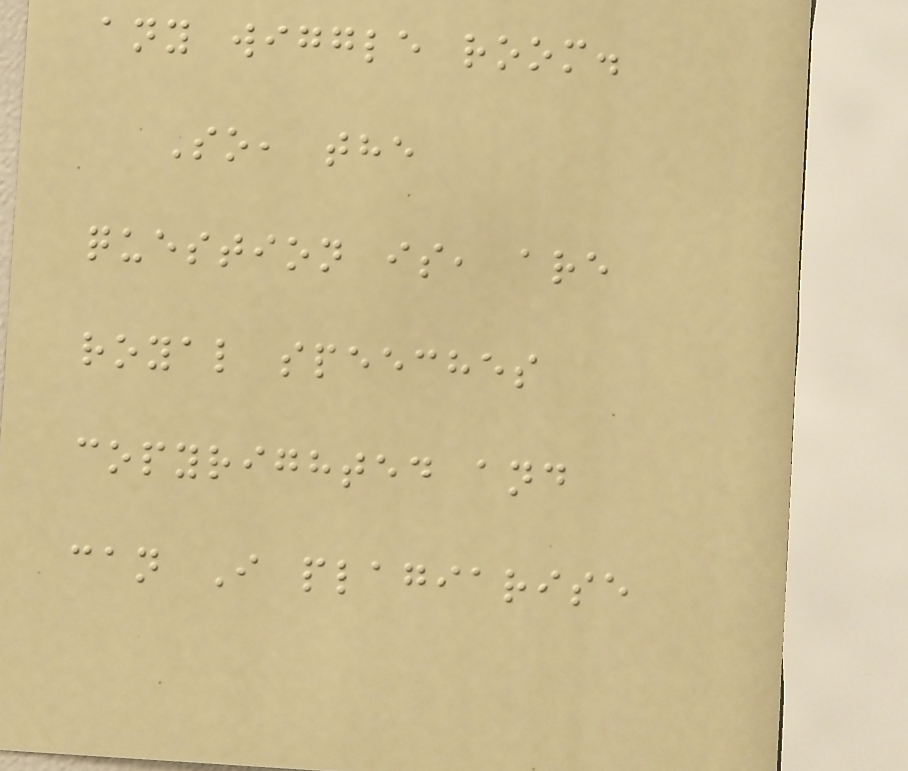any wiggle room.
So, the
question is, are
royal speeches
copyrighted and
can I plagiarise
